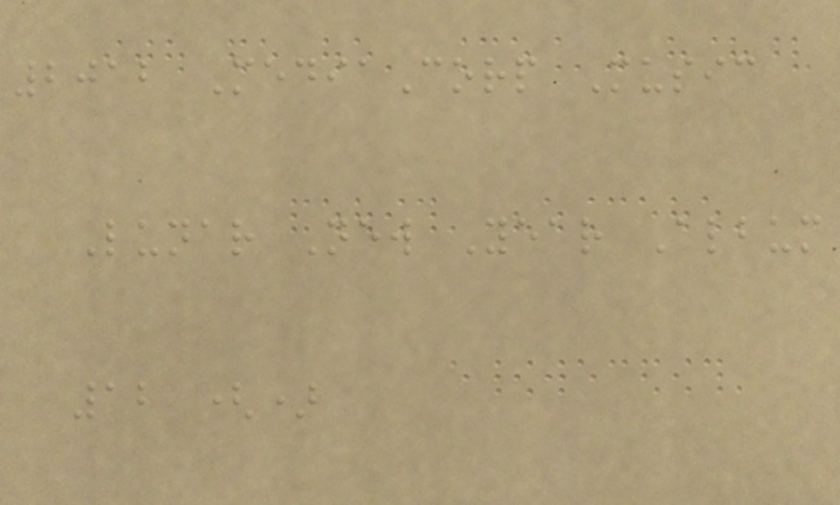2012 MediaCorp Music
Lunar New Year Album
12 ()
